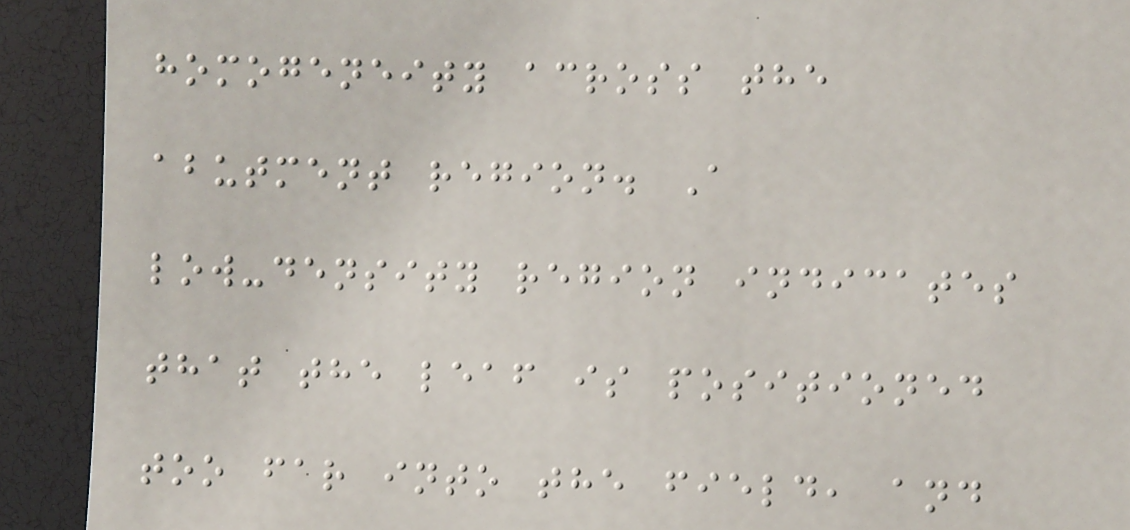homogeneity across the
abutment region. A
low-density region indicates
that the leaf is positioned
too far into the field, and
